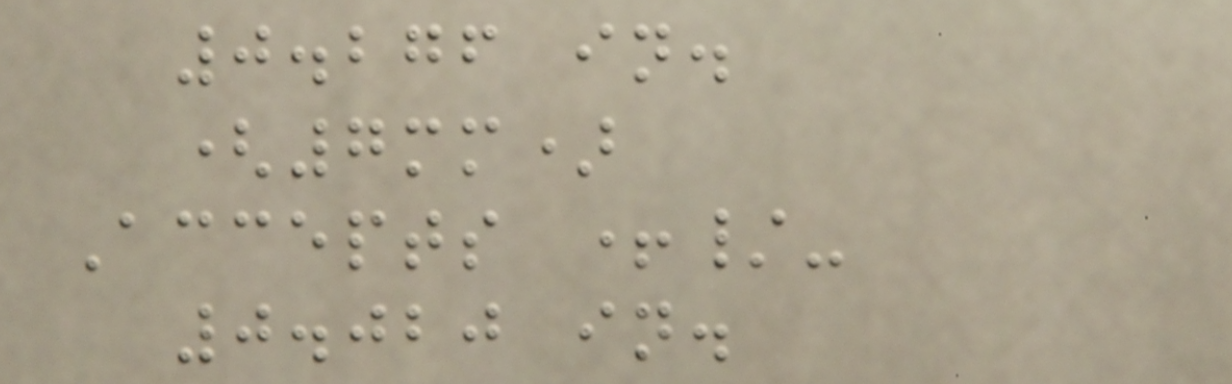0.276 in.
(7mm)
Accepts +/-
0.020 in.
